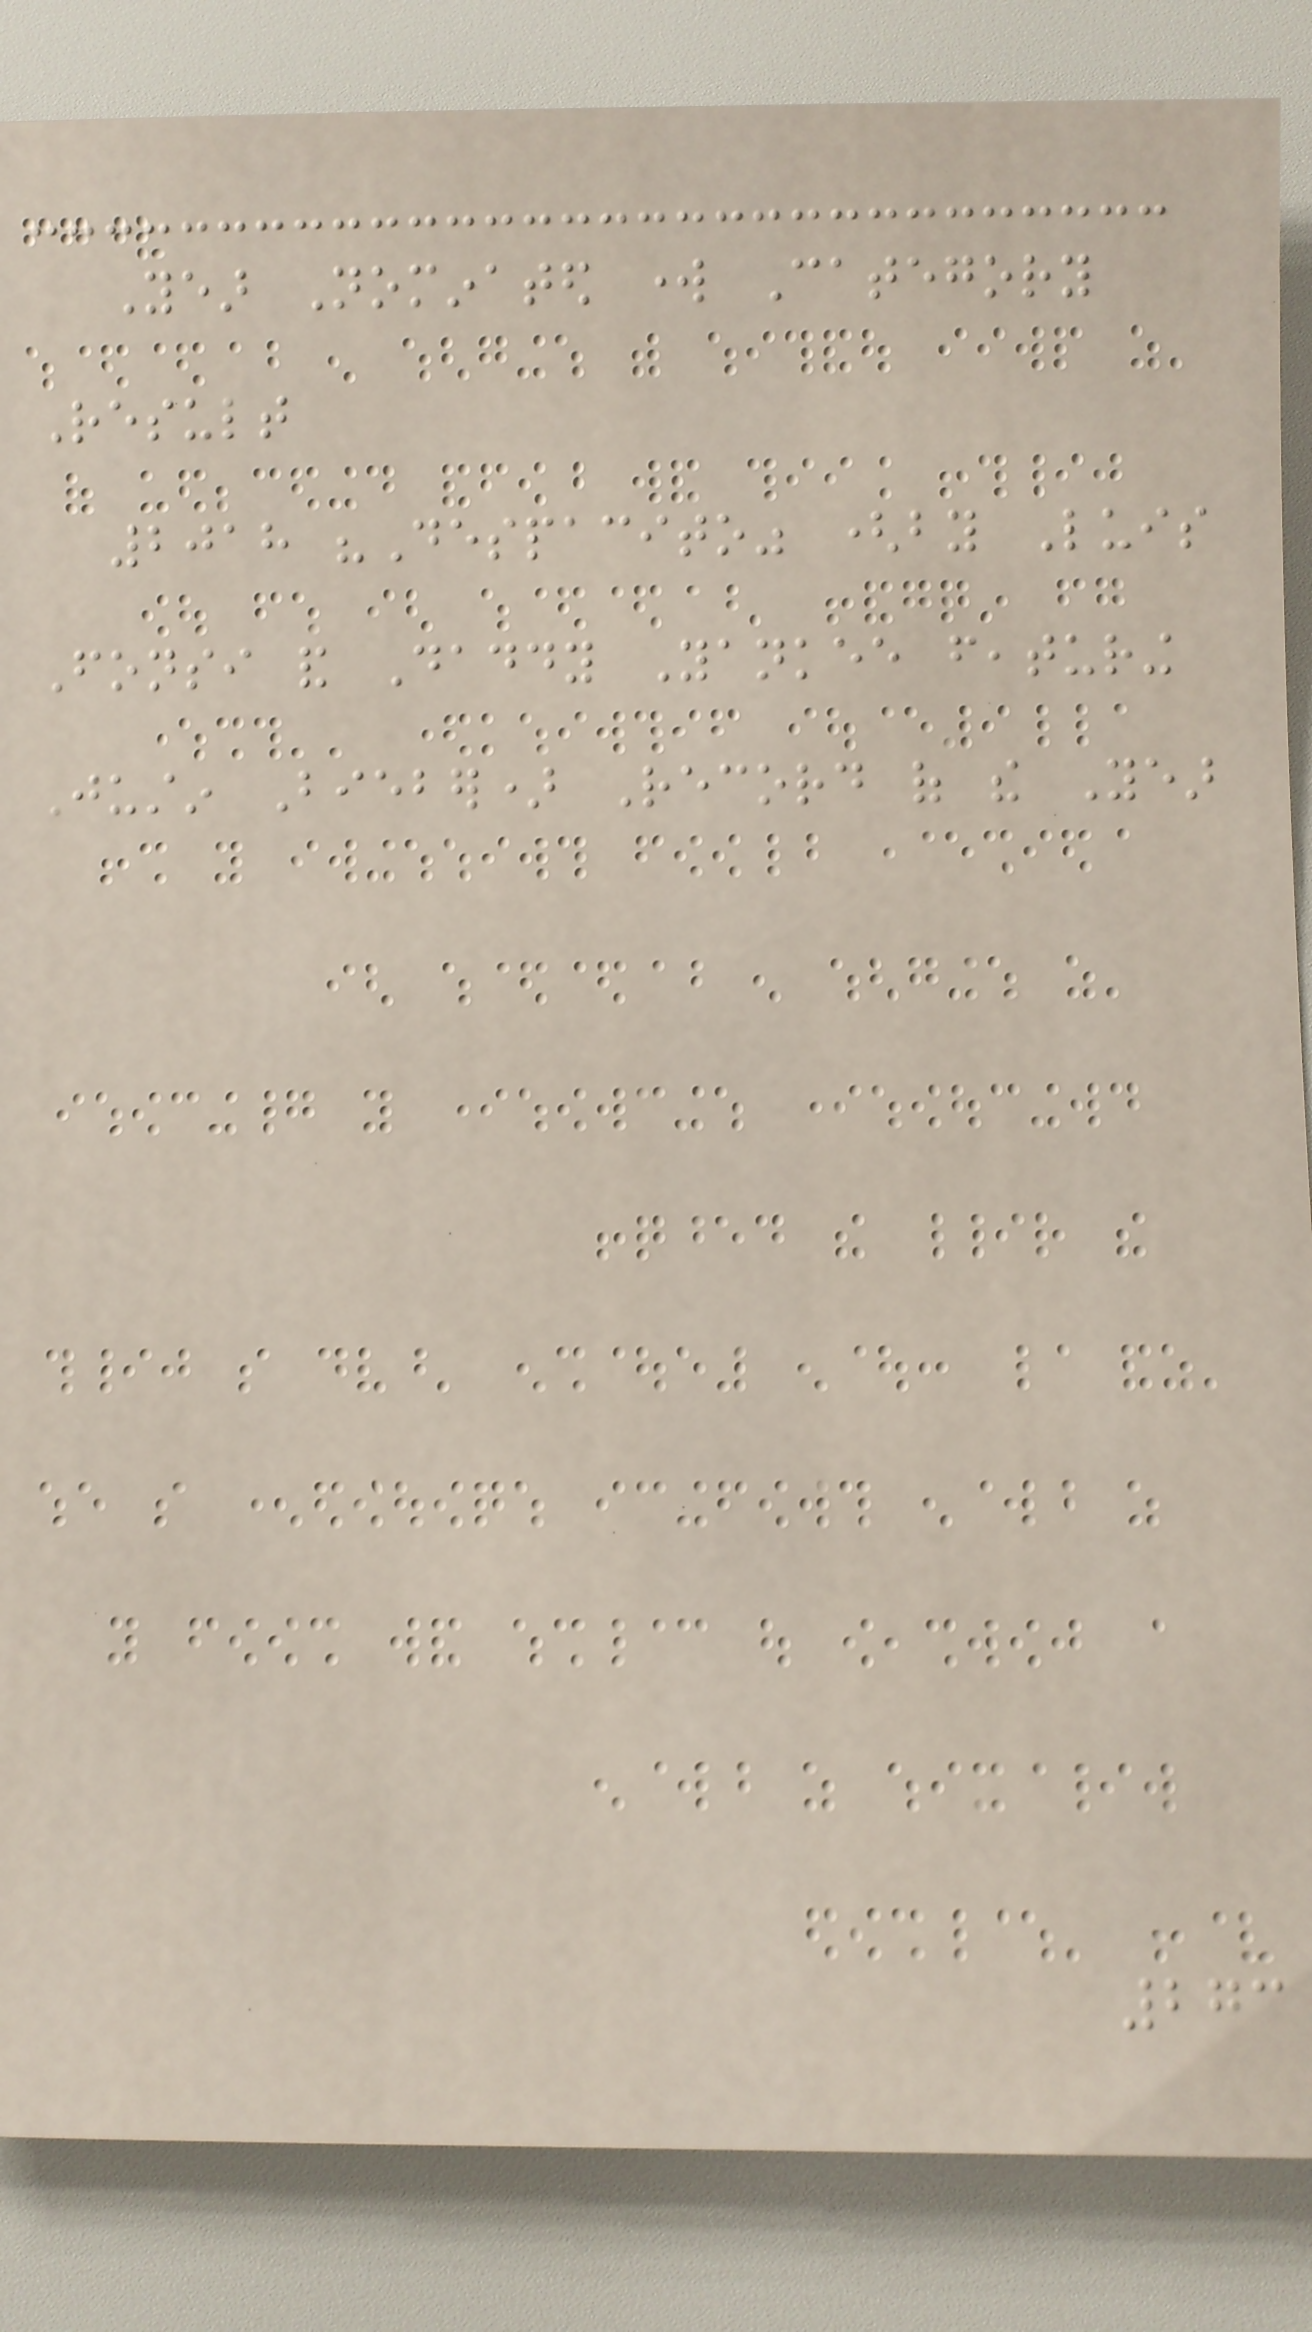Year Nominated work Category
Result
2018 "Despacito" (by Luis
Fonsi and Daddy Yankee featuring
Justin Bieber) Record of the Year
273
